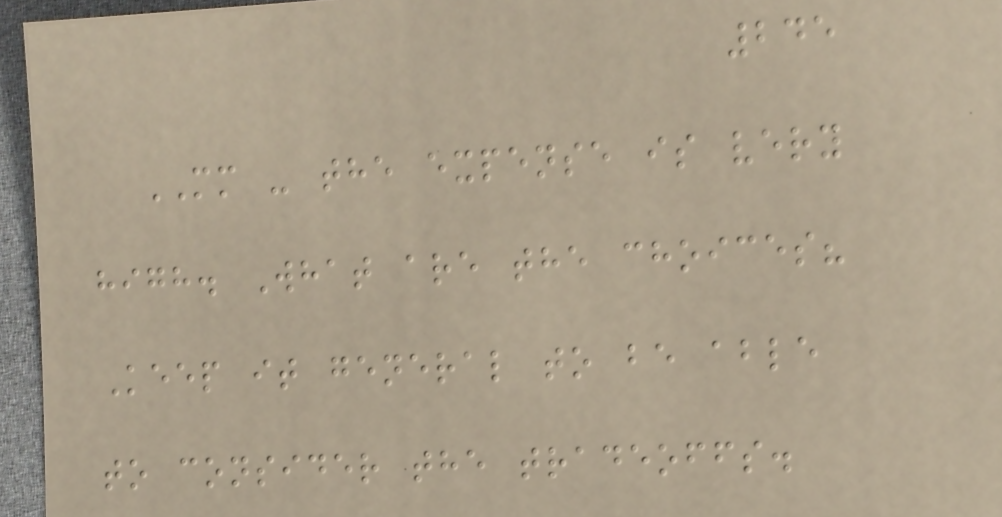245
MM - the expense is very
high. What are the choices?
Keep it general to be able
to consider the tradeoffs.
